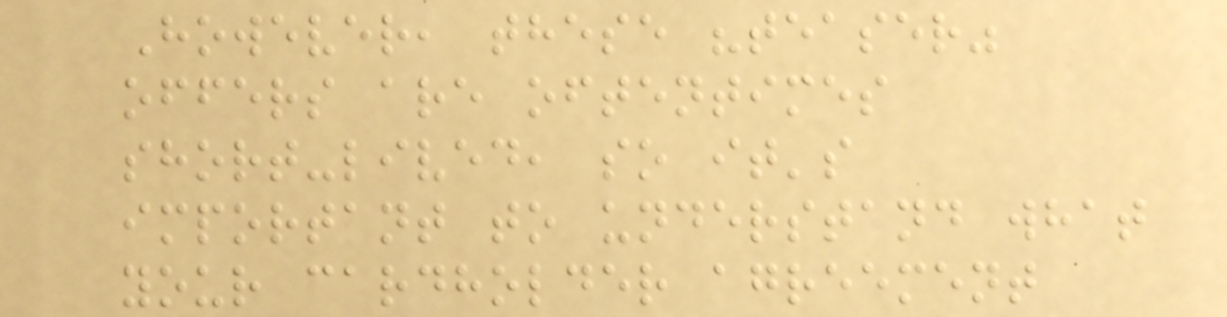However, these "teaser"
offers are oftentimes
short-lived, so it's
important to understand what
your cardholder agreement
